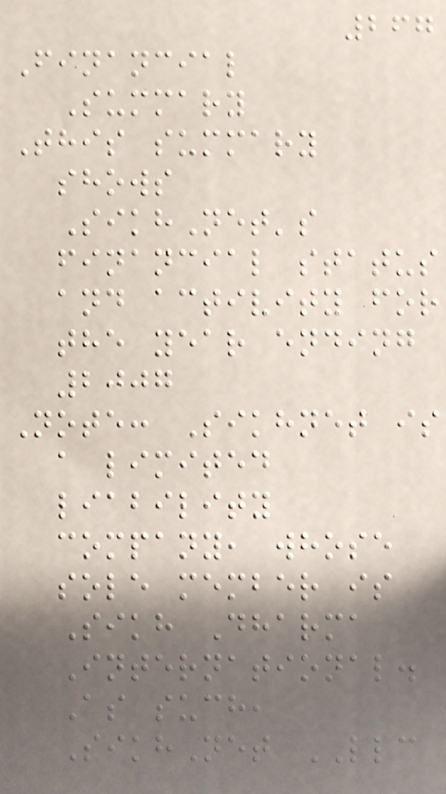267
Financial
Summary
This summary
shows
SikhNet's
financial status
and activity for
the year ending
2007
Note: Sikhnet is
a limited
liability
company, whose
sole member is
Sikh Dharma
International.
As such,
SikhNet LLC
